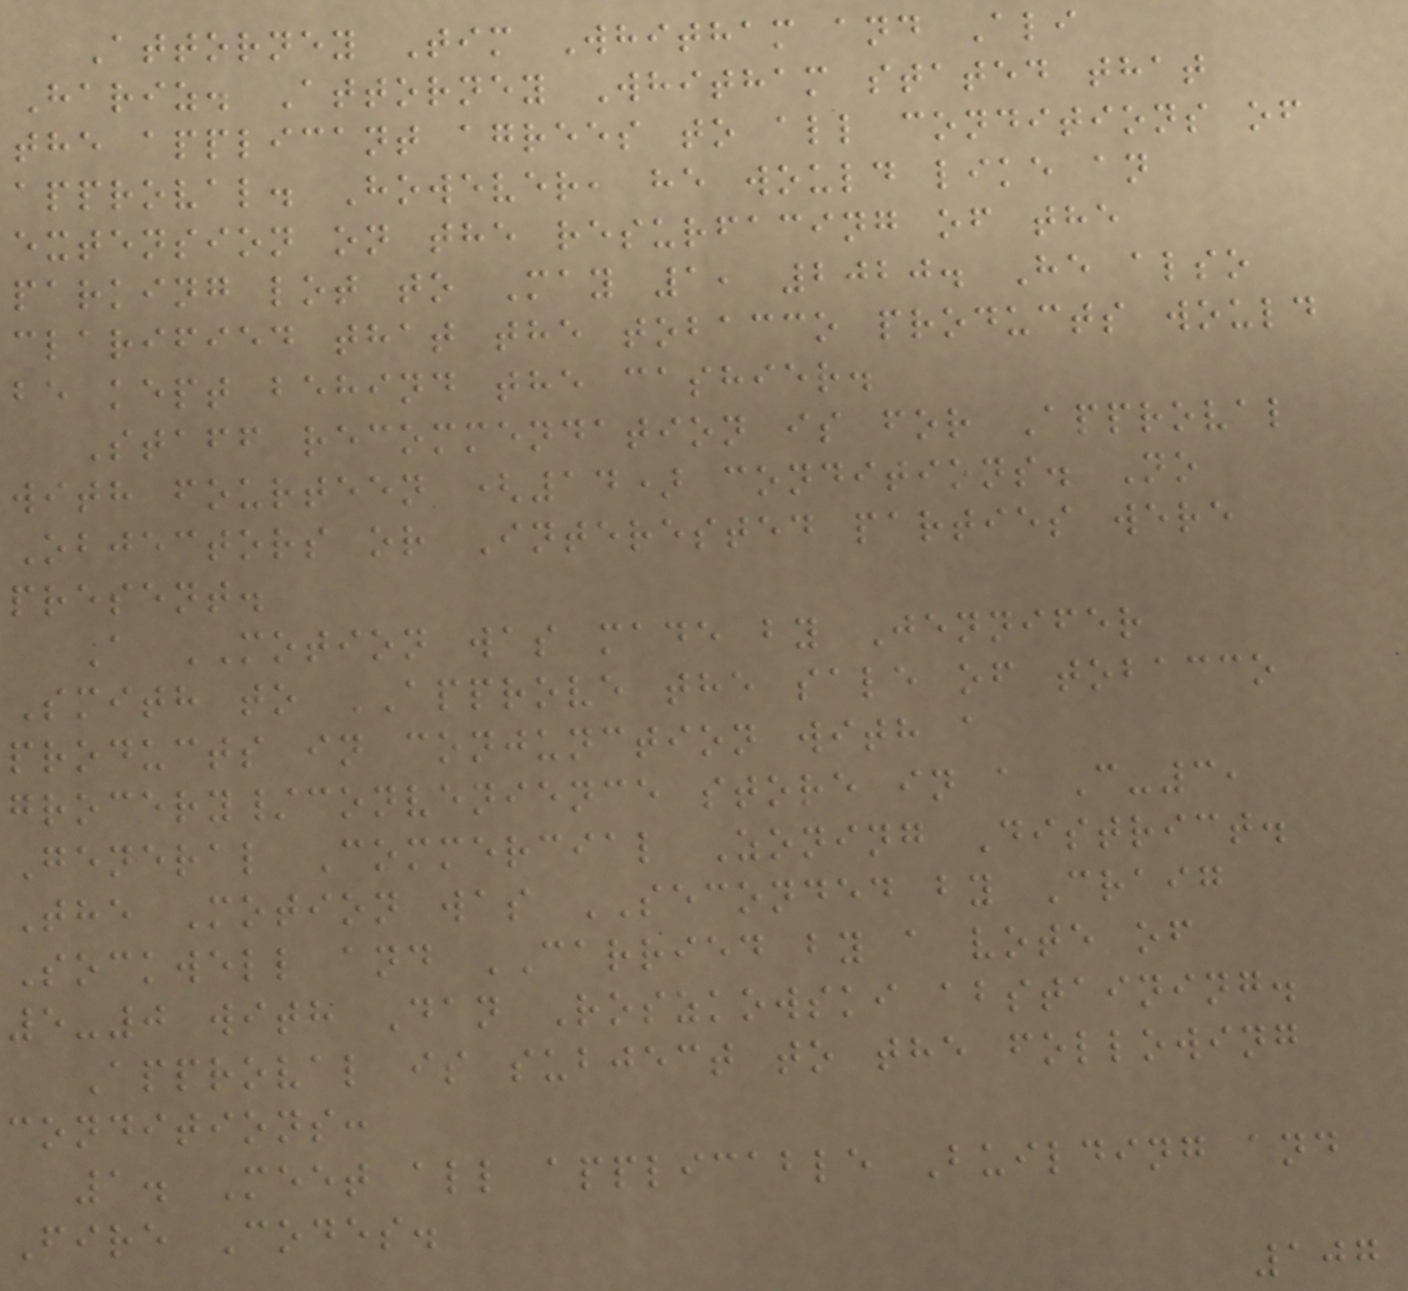Attorney Tim Whitham and Ali
Hariz. Attorney Whitham stated that
the applicant agrees to all conditions of
approval. However, he would like an
extension on the resurfacing of the
parking lot to May 1, 2020. He also
clarified that the tobacco products would
be kept behind the cashier.
Staff recommendation is for Approval
with fourteen (14) conditions. No
Objectors or Interested parties were
present.
A MOTION was made by Jennifer
Smith to APPROVE the sale of tobacco
products in conjunction with a
grocery/convenience store in a C-3,
General Commercial Zoning District.
The Motion was SECONDED by Craig
Sockwell and CARRIED by a vote of
5-0 with Dan Roszkowski abstaining.
Approval is subject to the following
conditions:
1. Meet all applicable Building and
Fire Codes.
107
